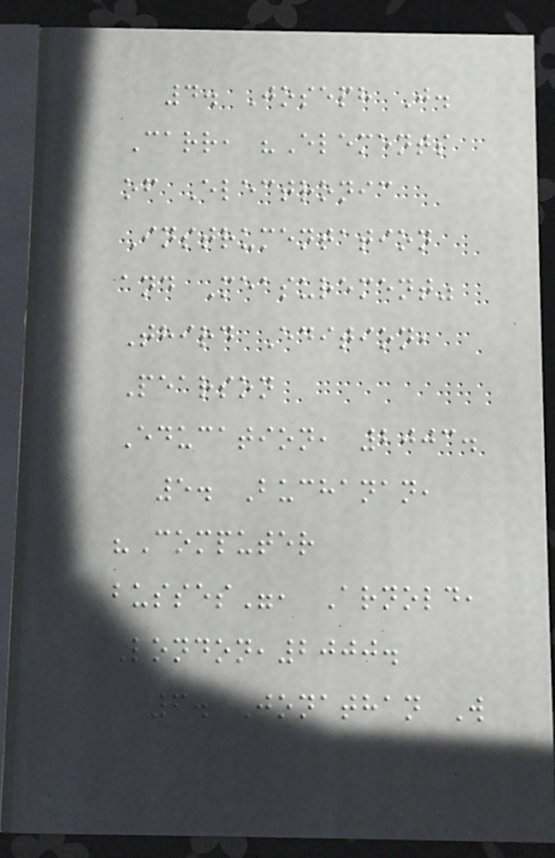4. Joseph J.
Carr, "Elements
of Electronic
Instrumentation
and Measurement"
Third Edition,
Pearson
Education, 2003.
5. Buchanan,
"Computer
busses", Arnold,
London,2000.
6. Jonathan W
